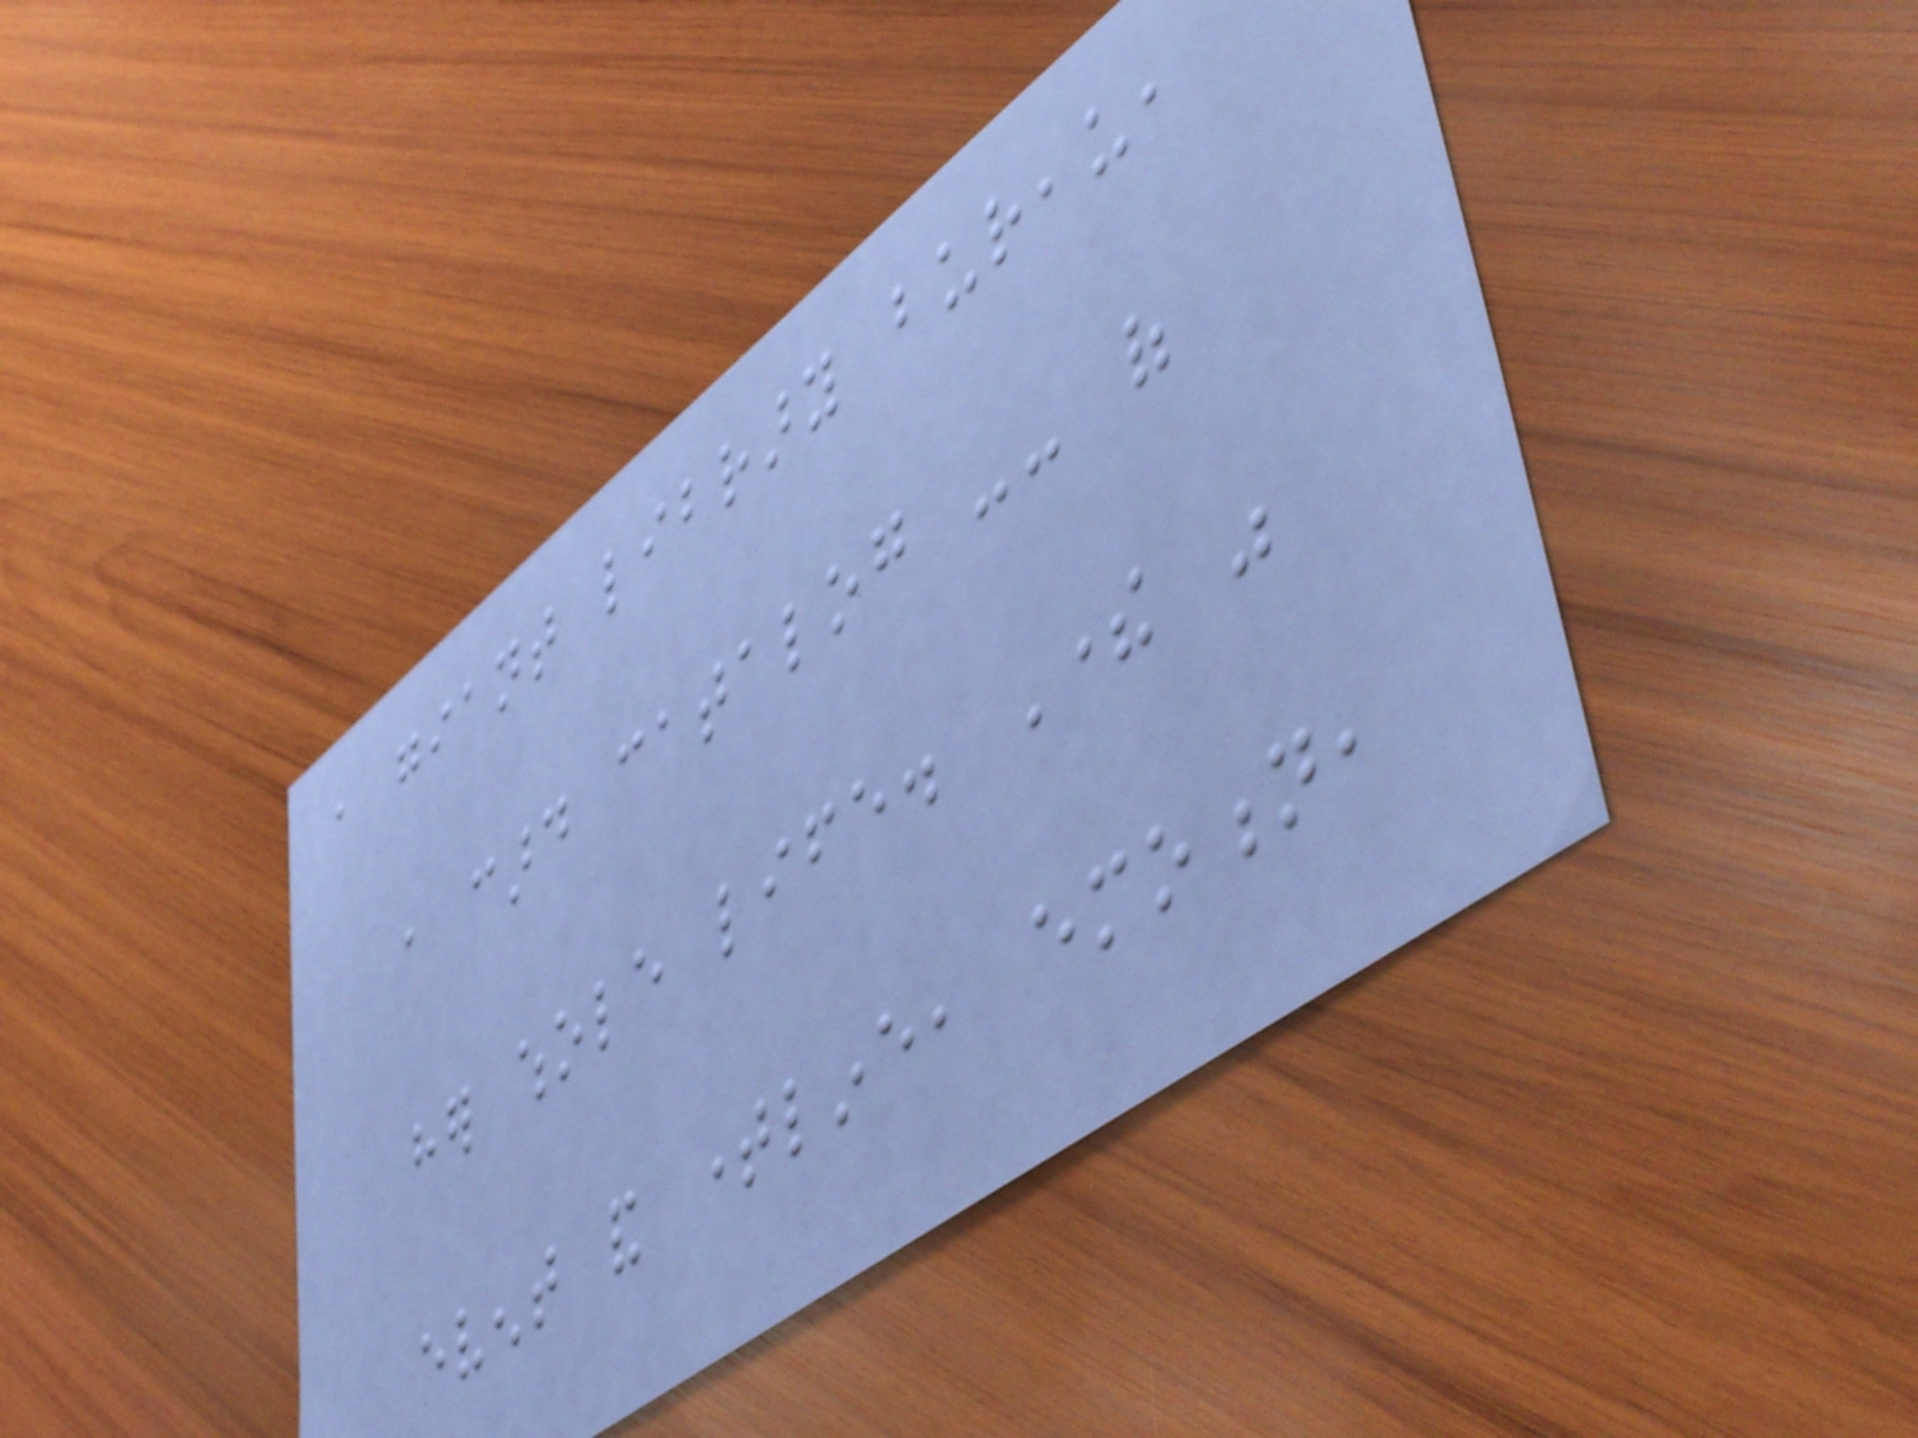a giant library bureau,
a card catalog -- of
her whole life. There was
event and timeline, emotion,
